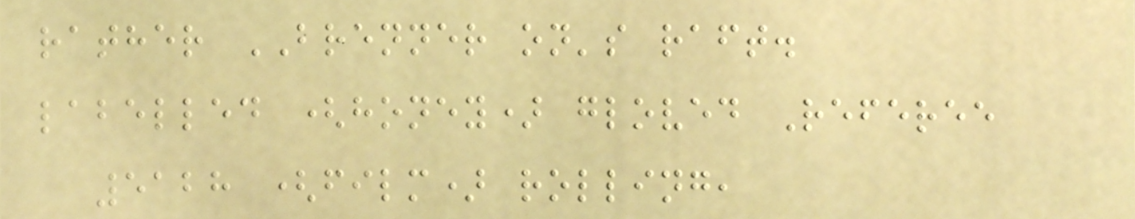rather BRENNER on's raft.
labelled (honey) gloved Referee
5128 (film) rolling,
